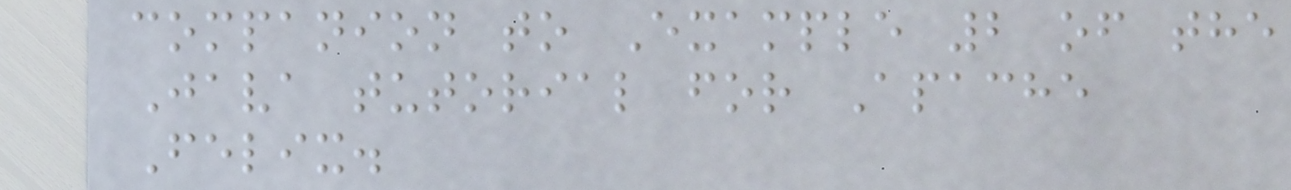companion to Example 2 of the
Java tutorial for Apache
Felix.
